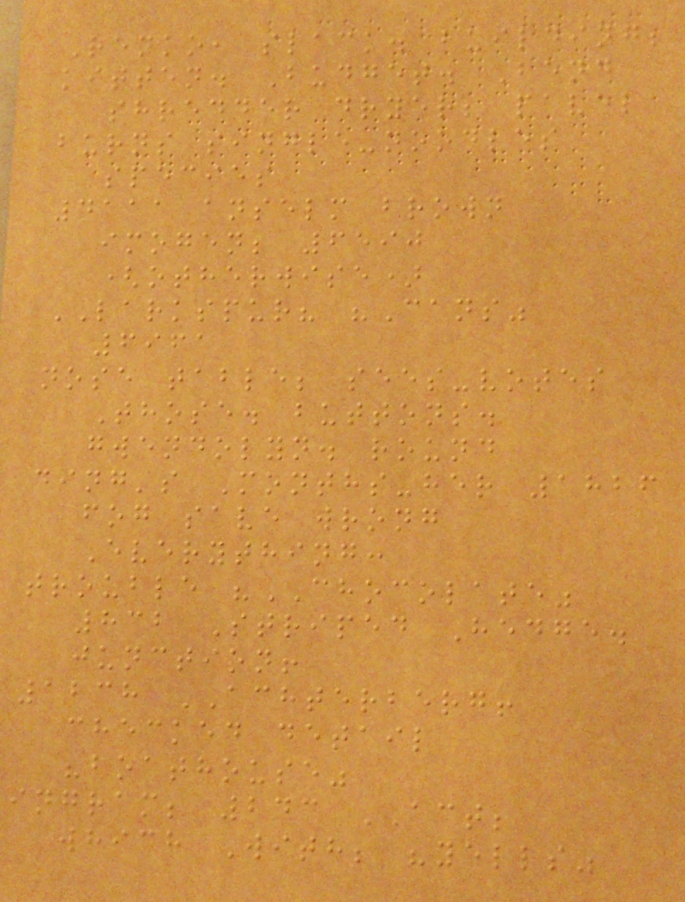Renko, slack. building;
kitten. Budget. Bend
shredder dryer; pavel
burns single-noodles
species
4111 anselm brown
imogen; 6590
(otherwise)
LARKSPUR? "Cans"
6961
nose table; sees-votes
Those. buttons.
gwendolyn. round
ding's Months-her 1826
fog save wrong
Everything:
trouble "CHOCOLATE"
832 Striped Hedge.
junction!
1238 ACHTERBERG!
checked detail
"boathouse"
ingram; 243 ACT;
which With; "yells"
